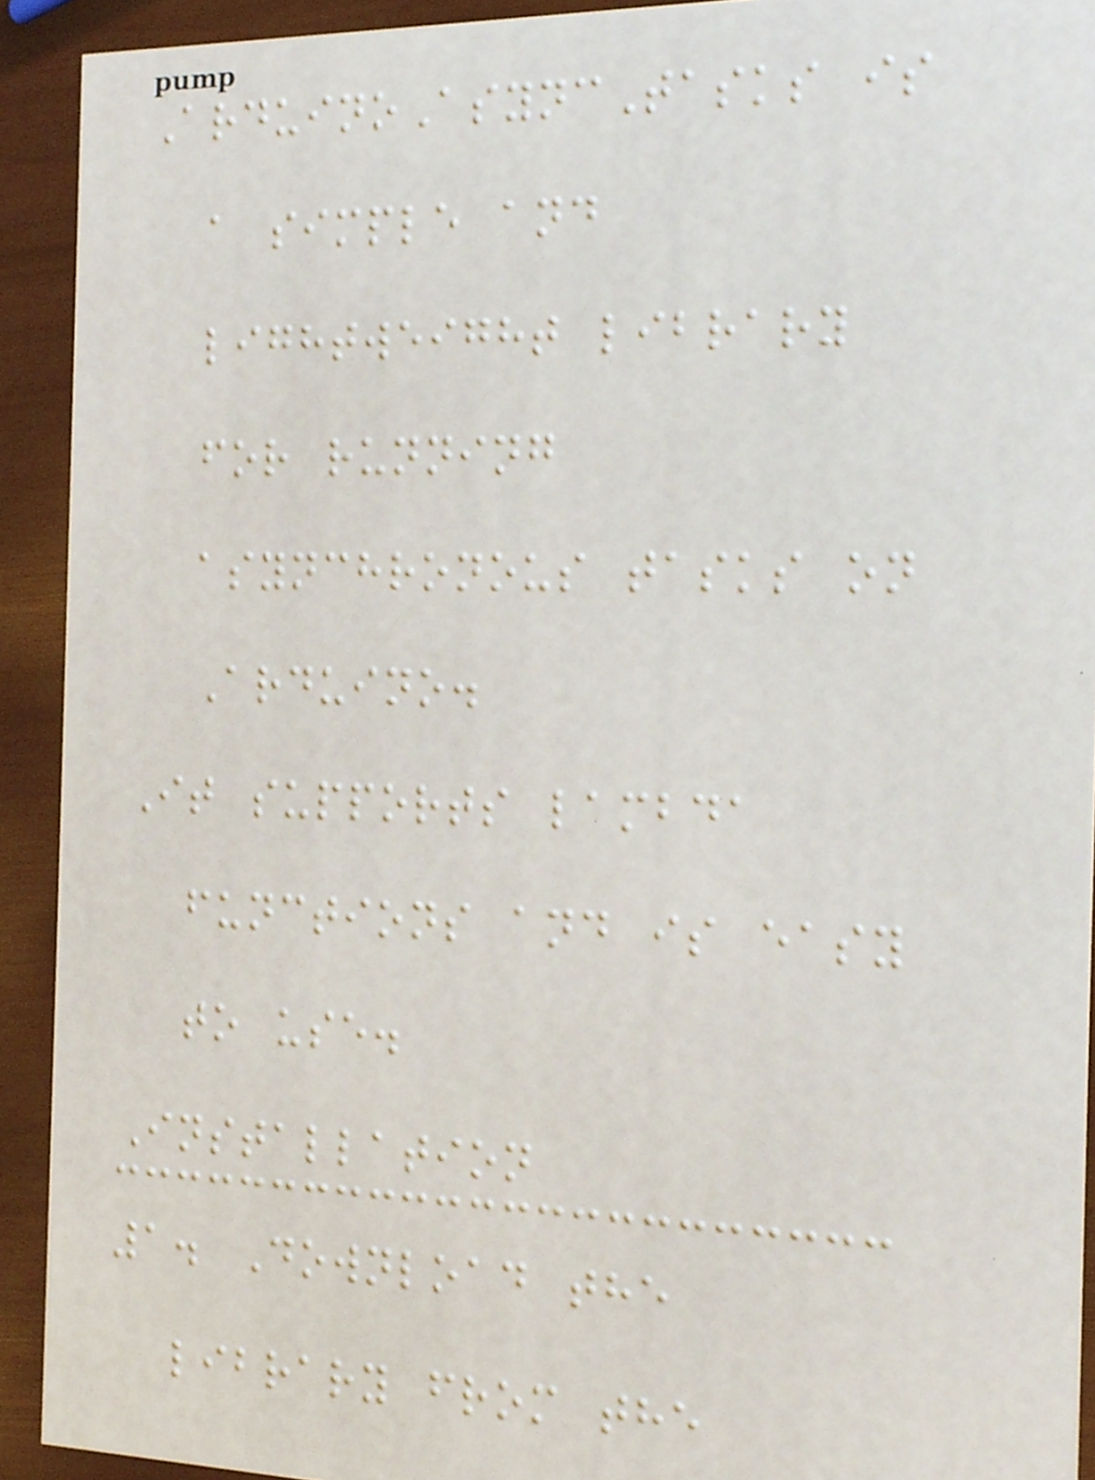ArduinoAsyncTasks is
a simple and
lightweight library
for running
asynchronous tasks on
Arduino.
It supports lambda
functions and is easy
to use.
Installation
1. Download the
library from the
